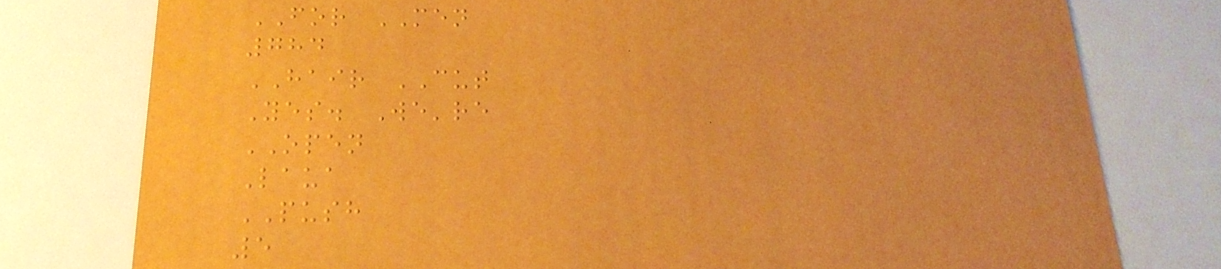FOR MEN
784
HAIR CUT
Yes. We're
OPEN
Laua
PUSH
5
